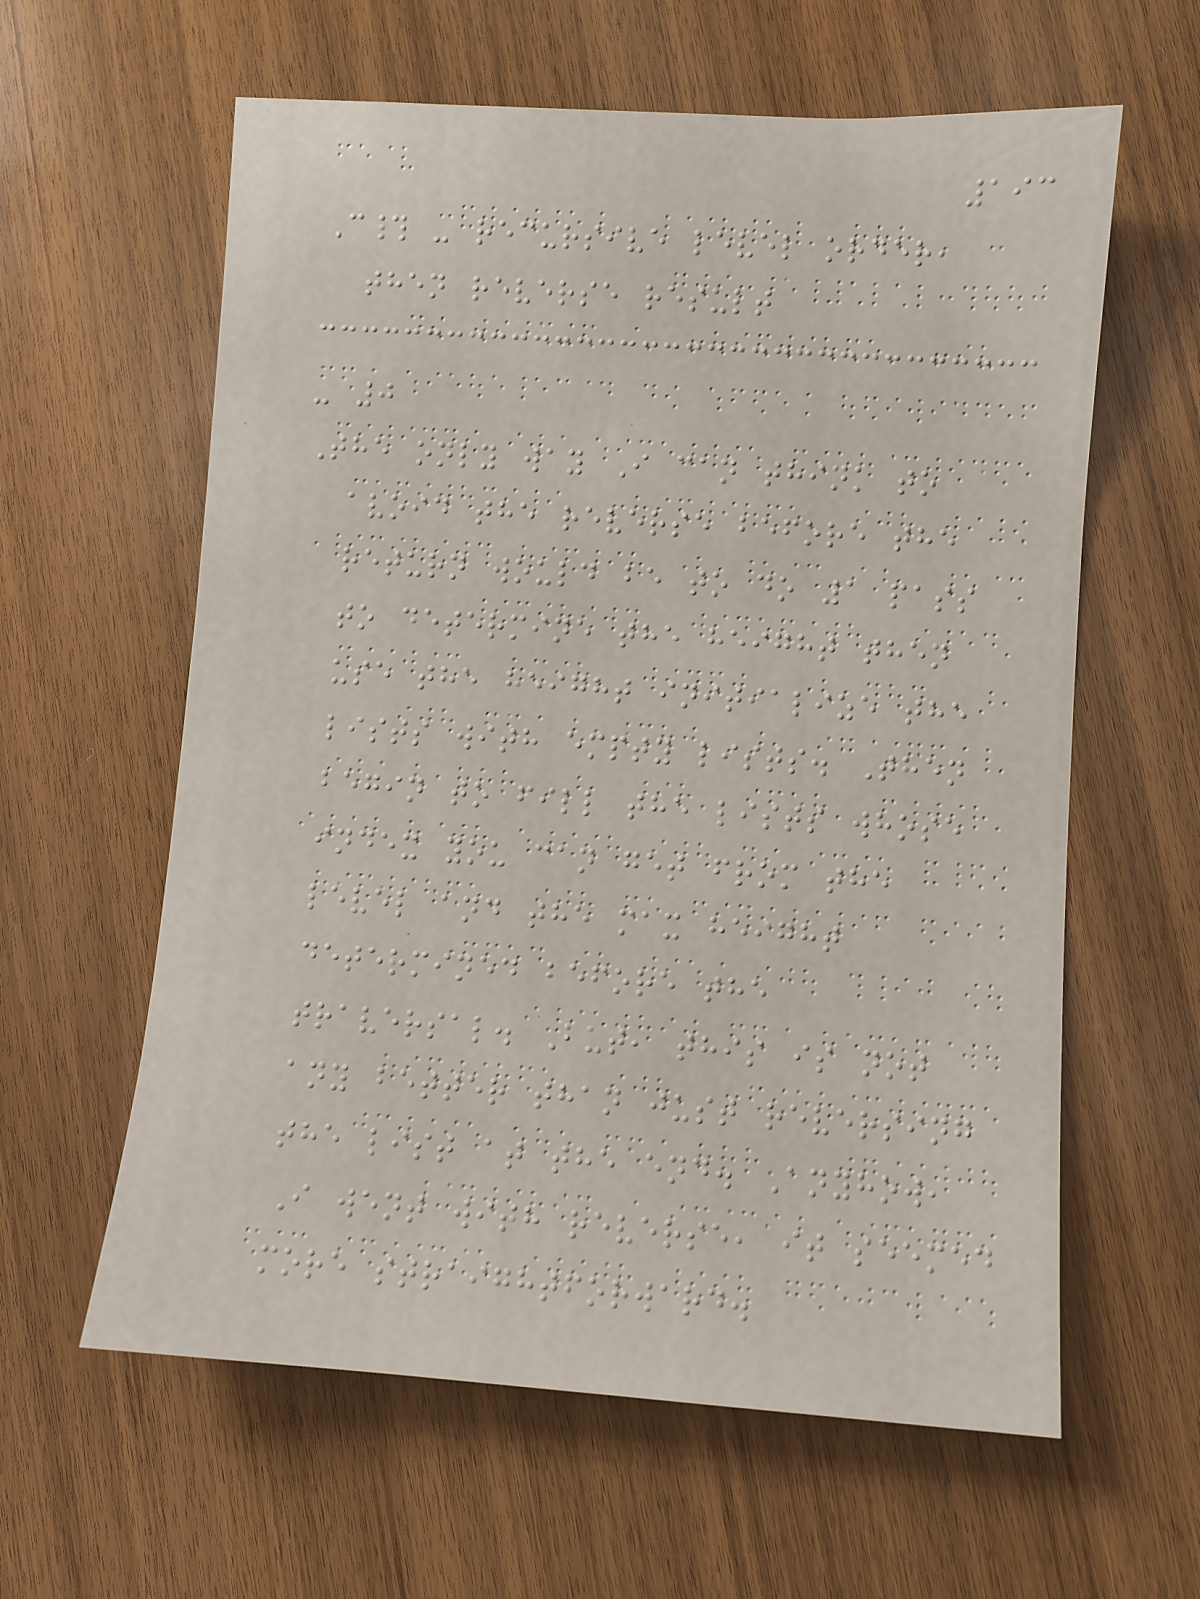193
C# - recursive level order,
then reverse result
- 0
The only way I can think to
avoid the reverse before the
return would be to do 1 pass
to determine the height then
use the height initialize the
lists with empty lists. Then
begin to fill the lists whose
index you can get from the
level and the max height
determined before the
traversal. But, this is not
any better than just reversing
the list at the end. Anyhow,
I went with reverse, it seemed
more straightforward.
